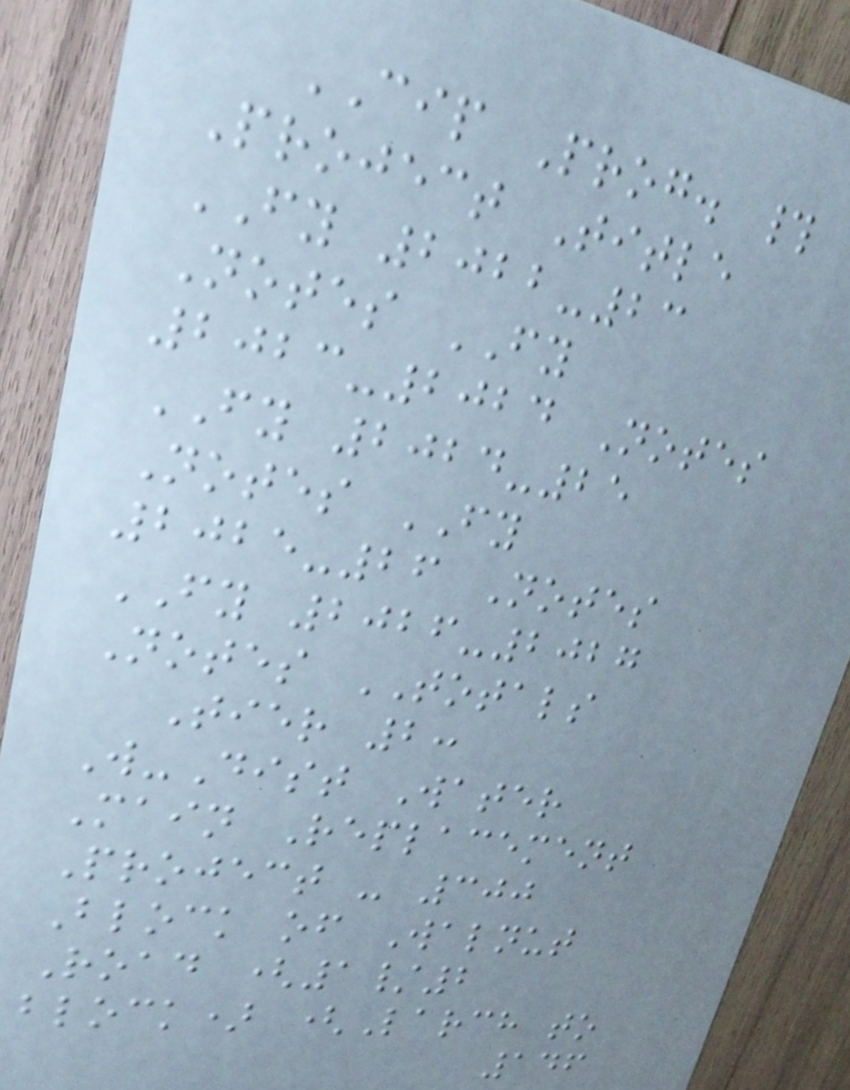CIP Prog. #
Project Title
FY 2022-23
Notes FY
2023-2024 Notes
FY 2024-25
Notes FY
2025-26 Notes
FY 2026-2027
Notes TOTALS
Tier 2:
W-Dist Water
Main Replacement
Project - 300
Block of Walnut
Road (1/2
block) (Larch to
146
